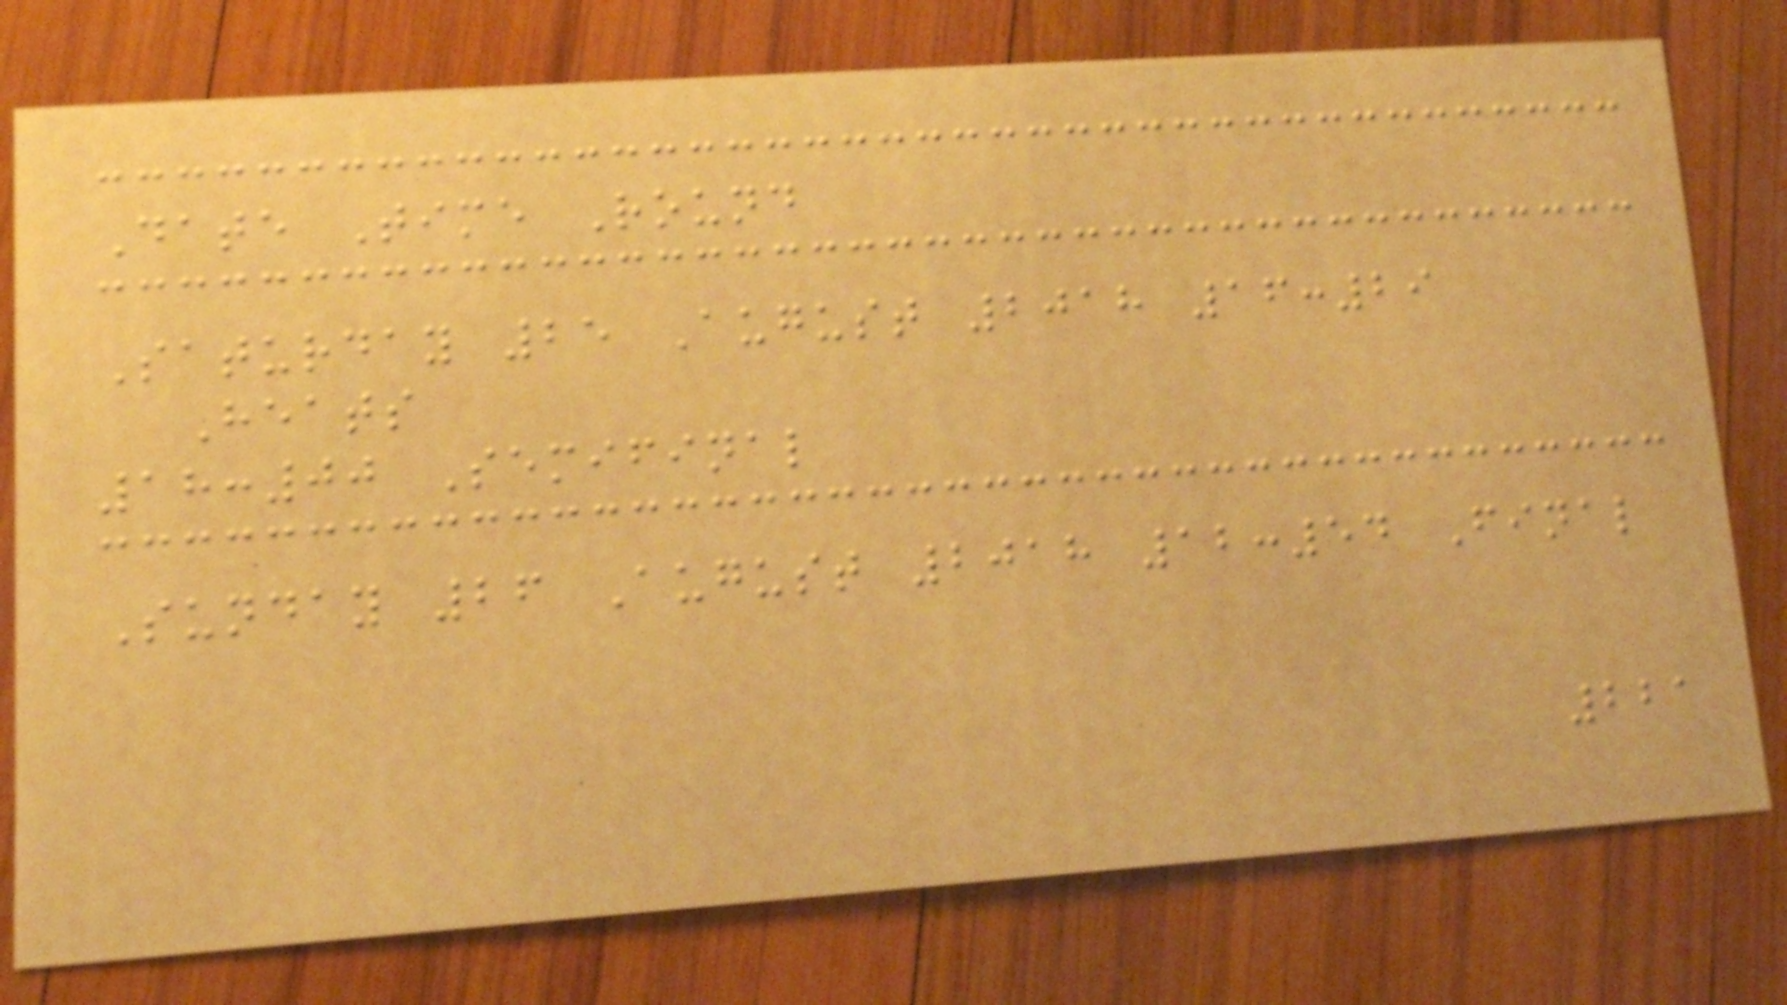Date Time Round
Saturday 25 August 2018 16:29
Heats
18:00 Semifinal
Sunday 26 August 2018 12:54 Final
221
